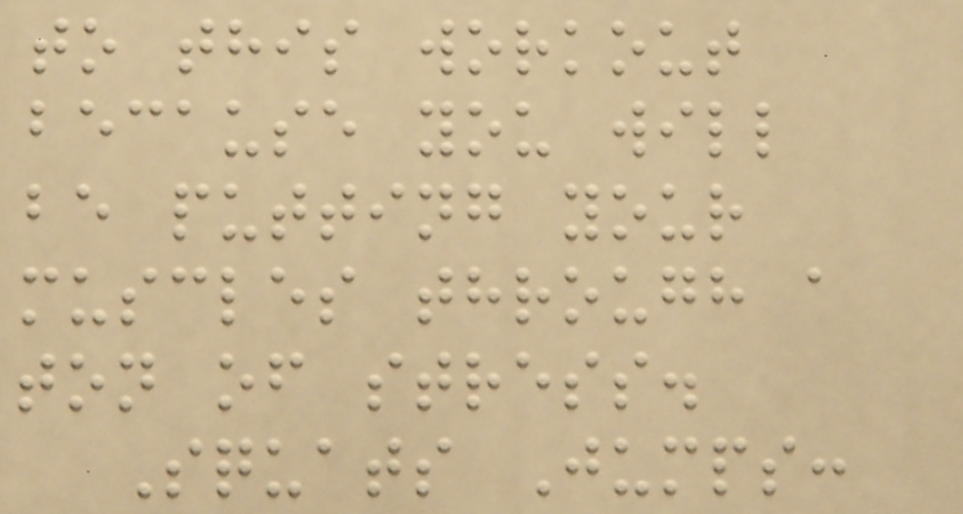to this workout
because you will
be putting your
muscles through a
ton of stress.
Squats Jumps:
